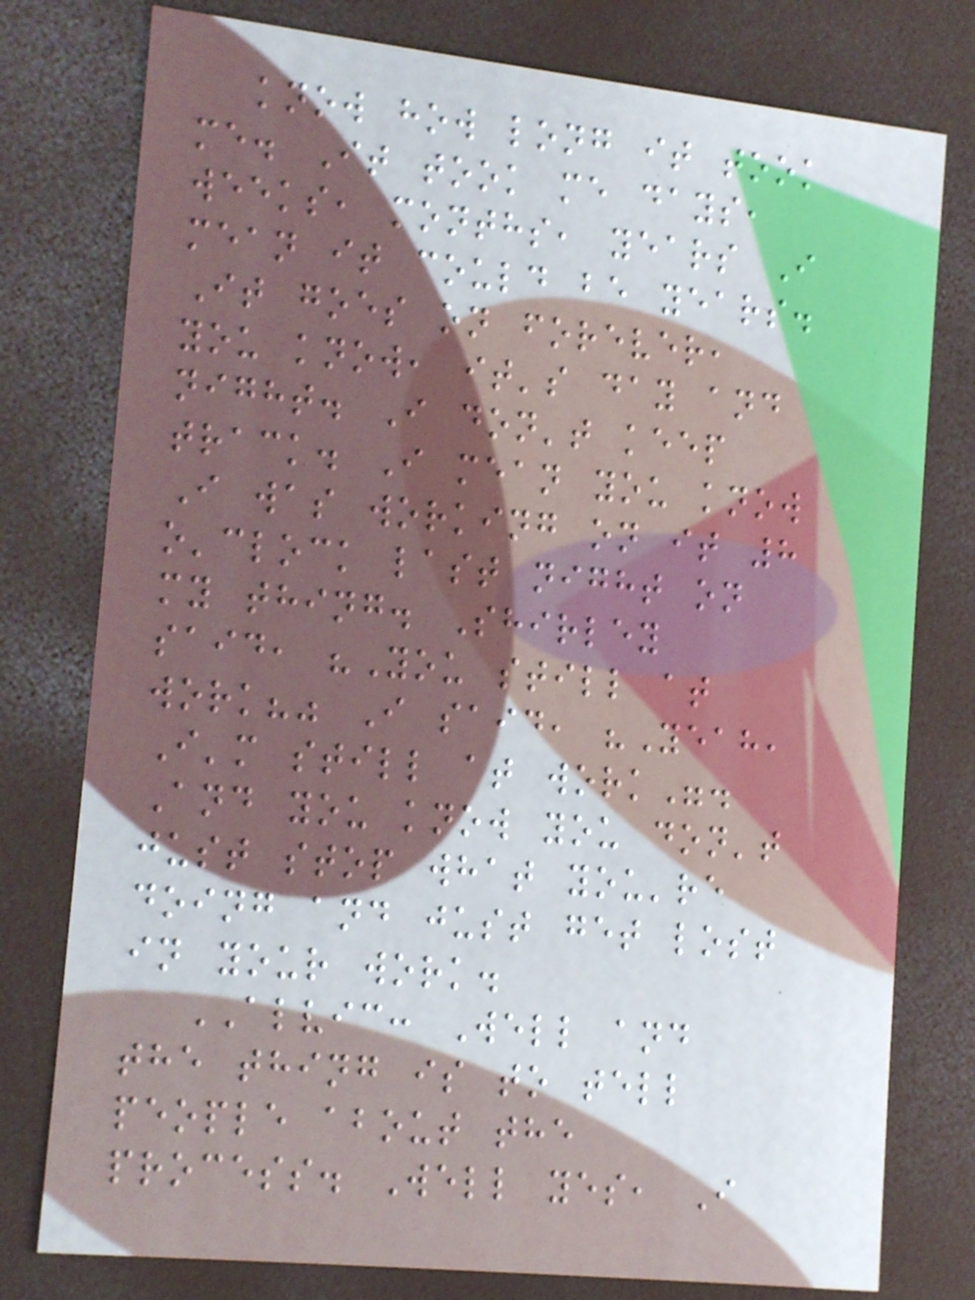know how long it took
me. It took me days,
weeks, months, years I
mean it could be years.
It goes on forever,
you know, it's day and
night. I don't keep
track. I mean you know
I was working on it 8
o'clock last night on
my thing. Shirley
said, "You still at
work?" I said, "Yeah,
I'm still at work".
And you know you don't
just stop what you're
doing and just get lost
in your work.
ALVIC: Well and
the thing is to tell
people about the
process. Well yes, I
